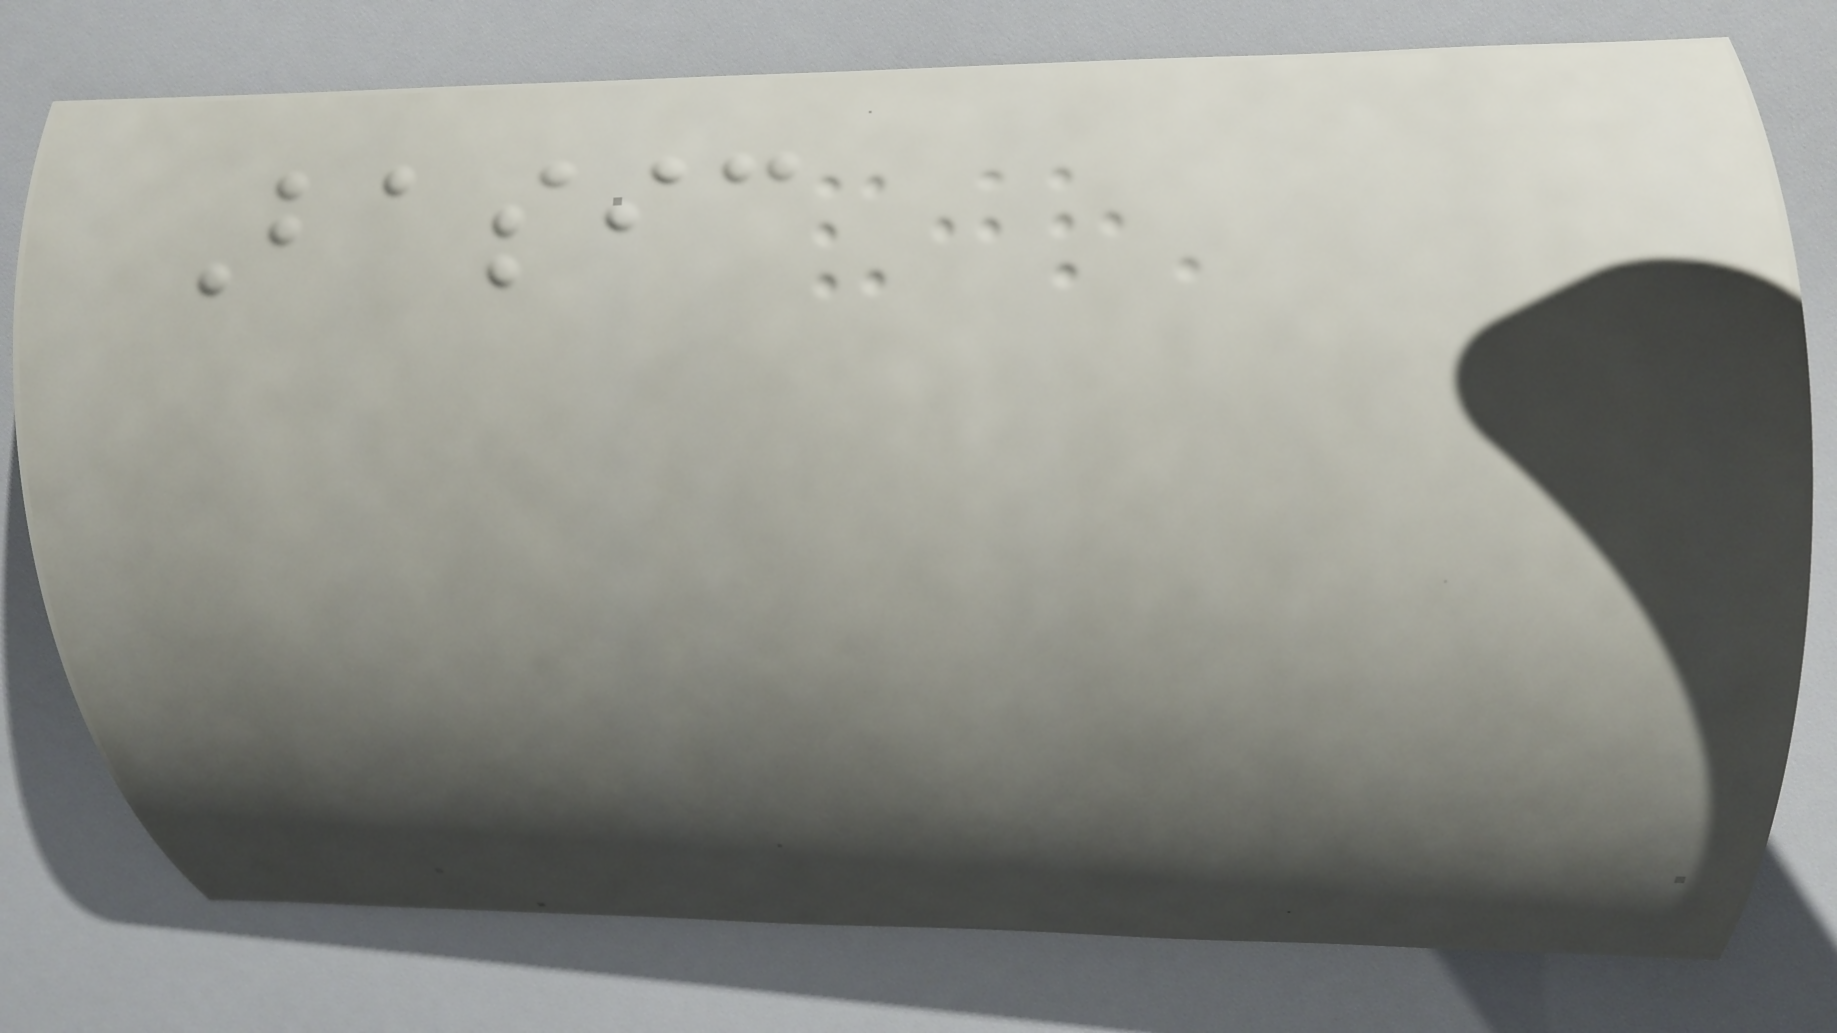Basic
